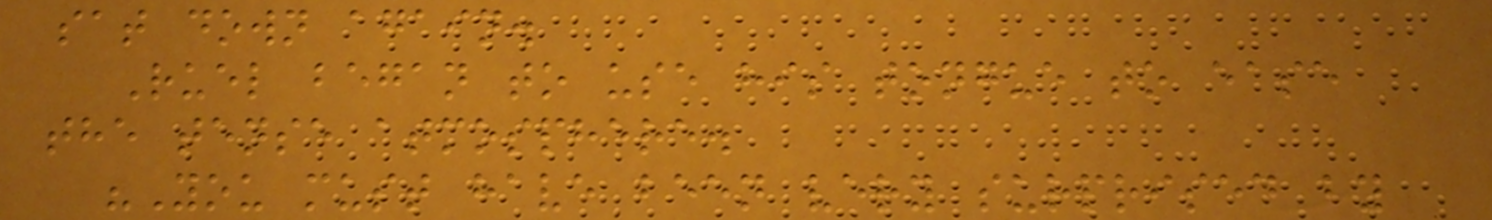sat down again.
Ruel began to use his tongue to ease
the tense atmosphere.
"You must have been very surprised by
